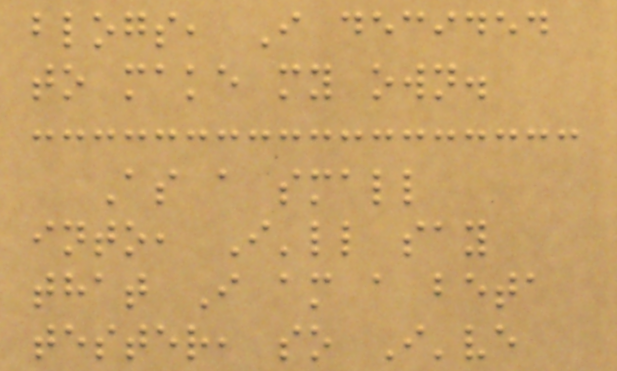blogs, I decided
to make my own.
As a small
into, I'll say
that I am a beta
tester, so I've
